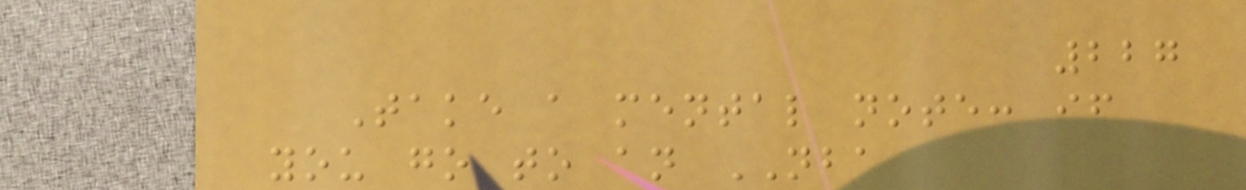227
Take a mental note: if
you go to an NBA
